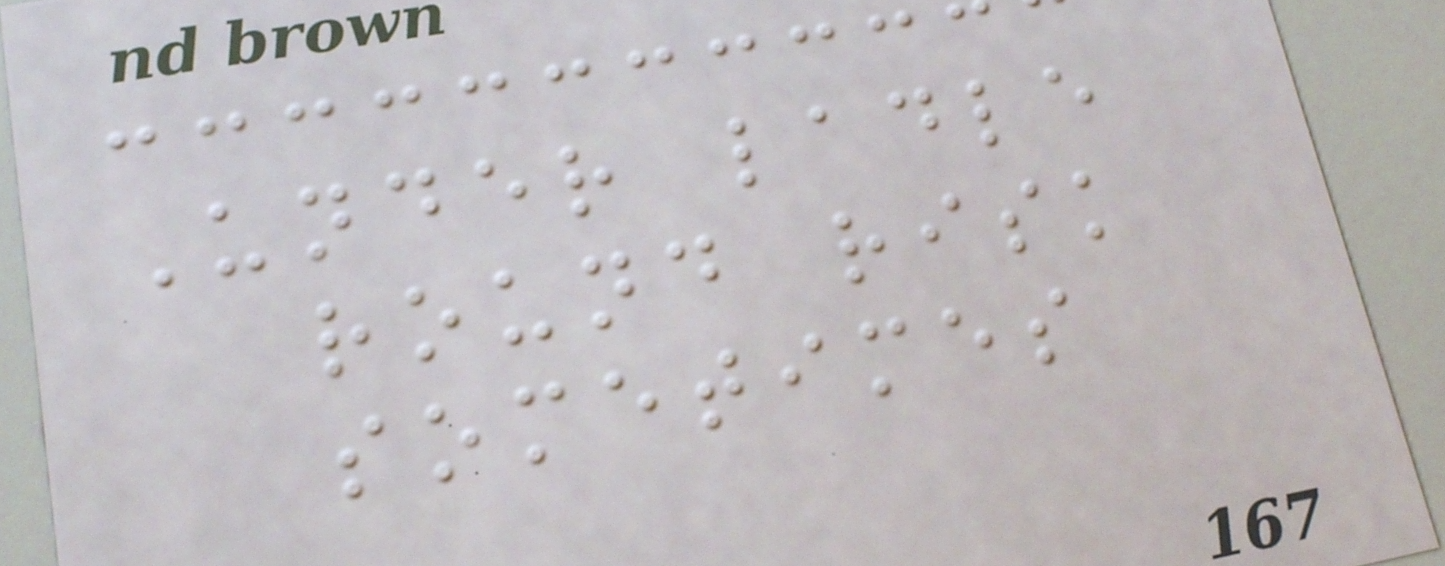Under ladle
round risk
sometimes
